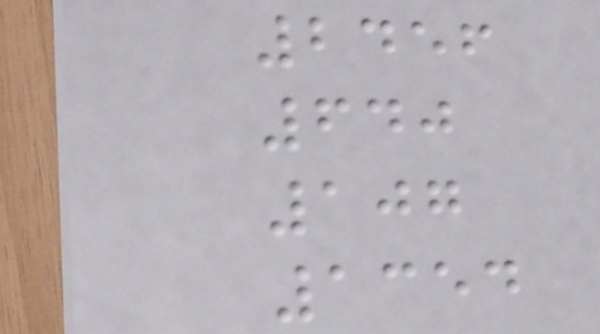2456
640
107
1354
